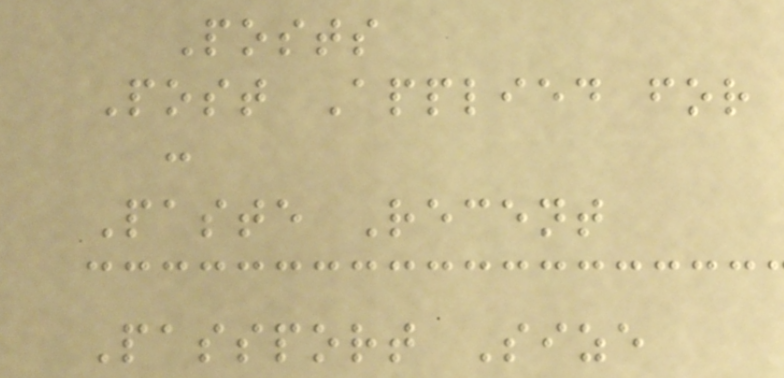Posts
Post Applied for
:
Paste Recent
Passport Size
